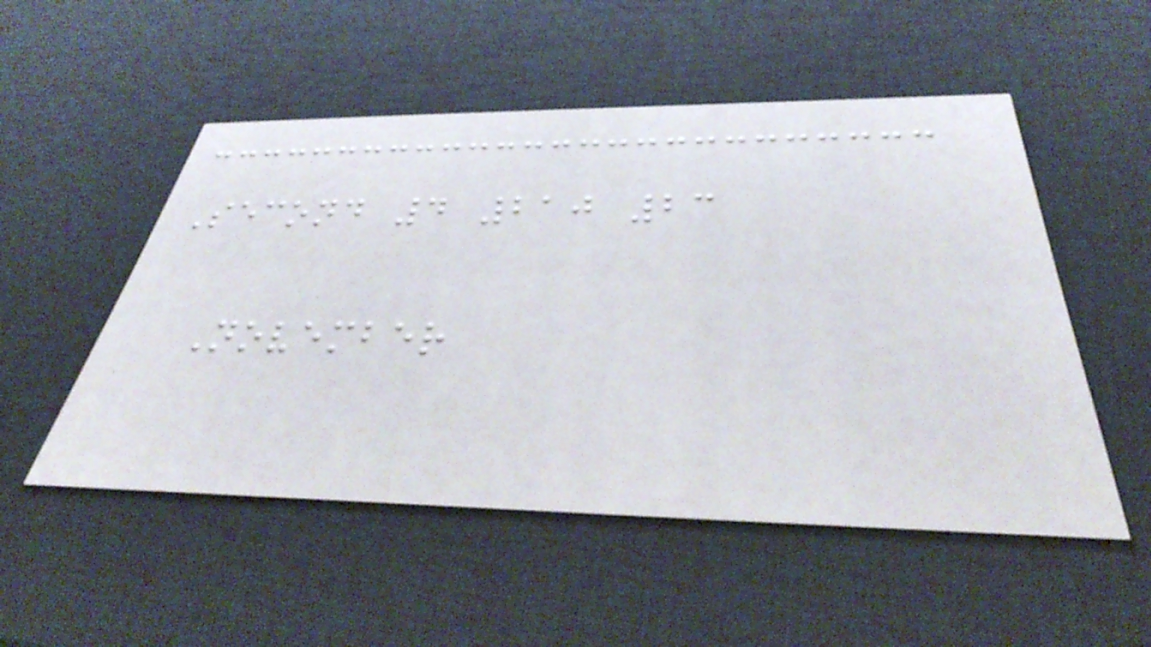Second 4 210 23
November
